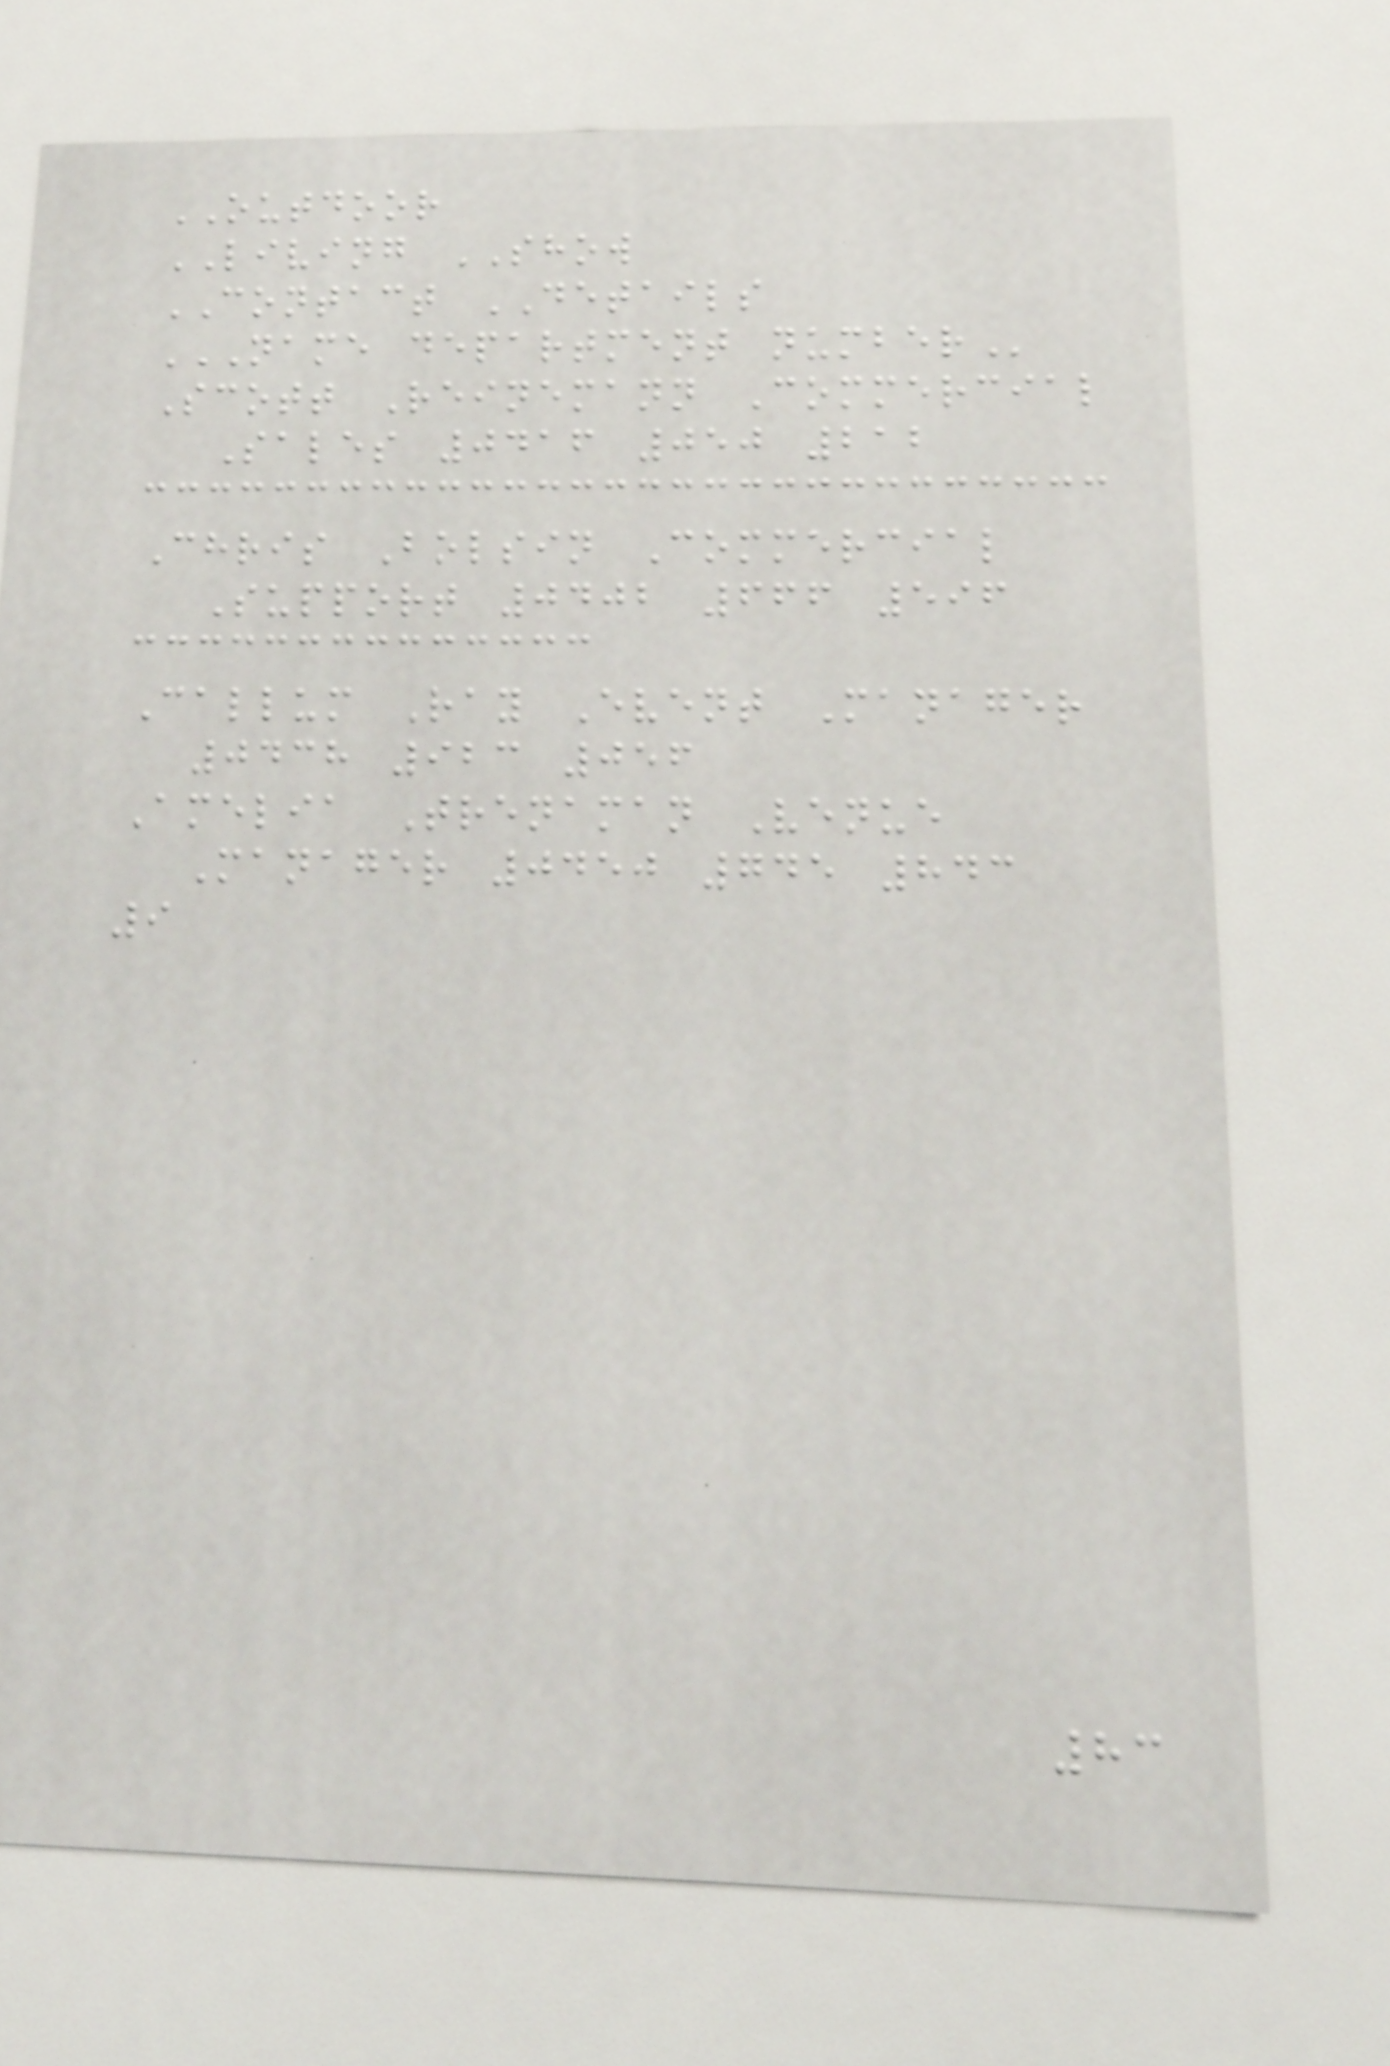OUTDOOR
LIVING SHOW
CONTACT DETAILS
NAME DEPARTMENT NUMBER
Scott Reinemann Commercial
Sales 0416 050 212
Chris Bolsin Commercial
Support 0402 666 596
Callum Ray Event Manager
0438 923 056
Amelia Trenaman Venue
Manager 0450 745 843
9
83
